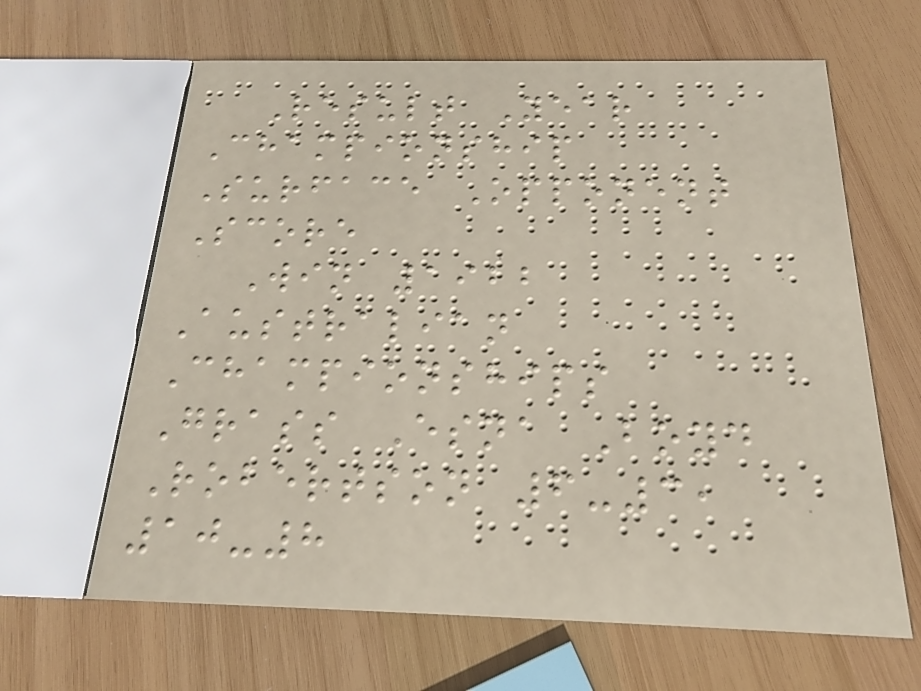Result Year
Championship
Surface Opponent
Score
Win 1922
Australian
Championships
Grass Esna Boyd
Robertson 6-3,
10-8
